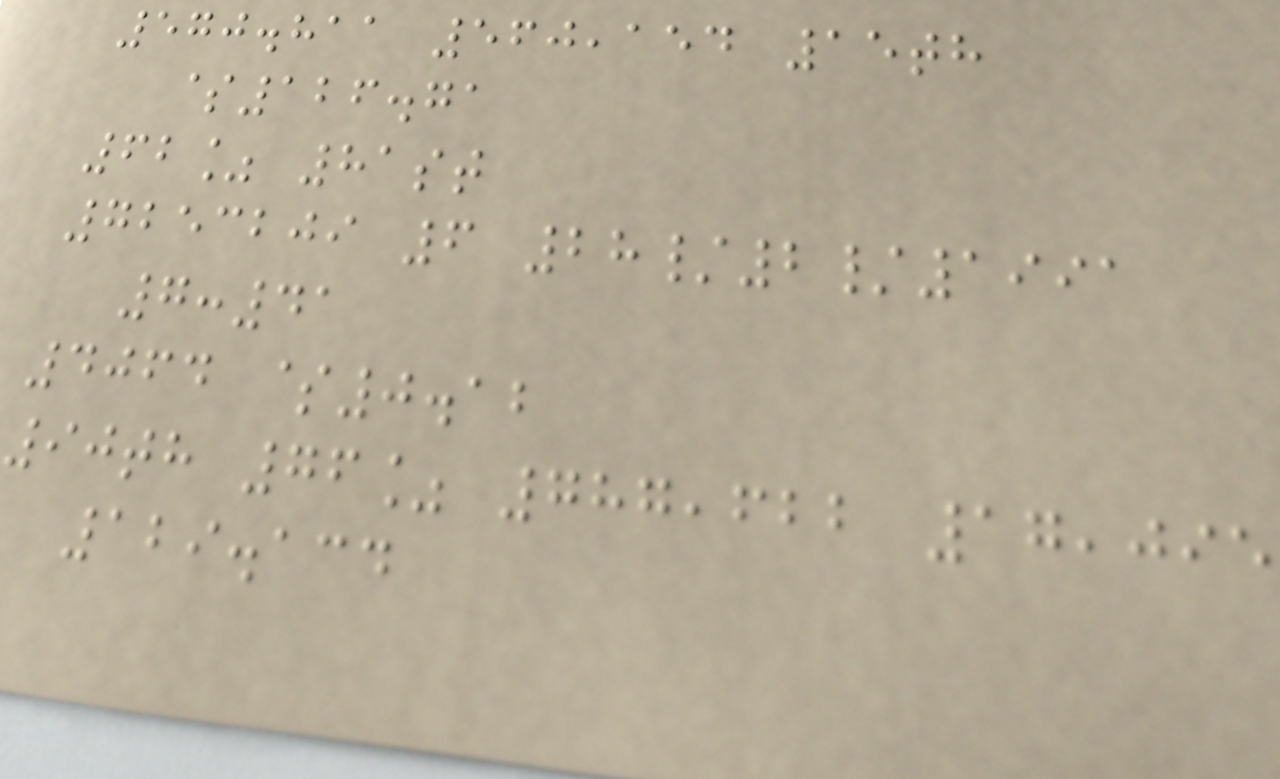570.811 560,154 15th
$126.71
62% 81st
7253209 6 28/2/1991
7:41
4064 $0.12
90th 76% 787,622 17,095
129.134
